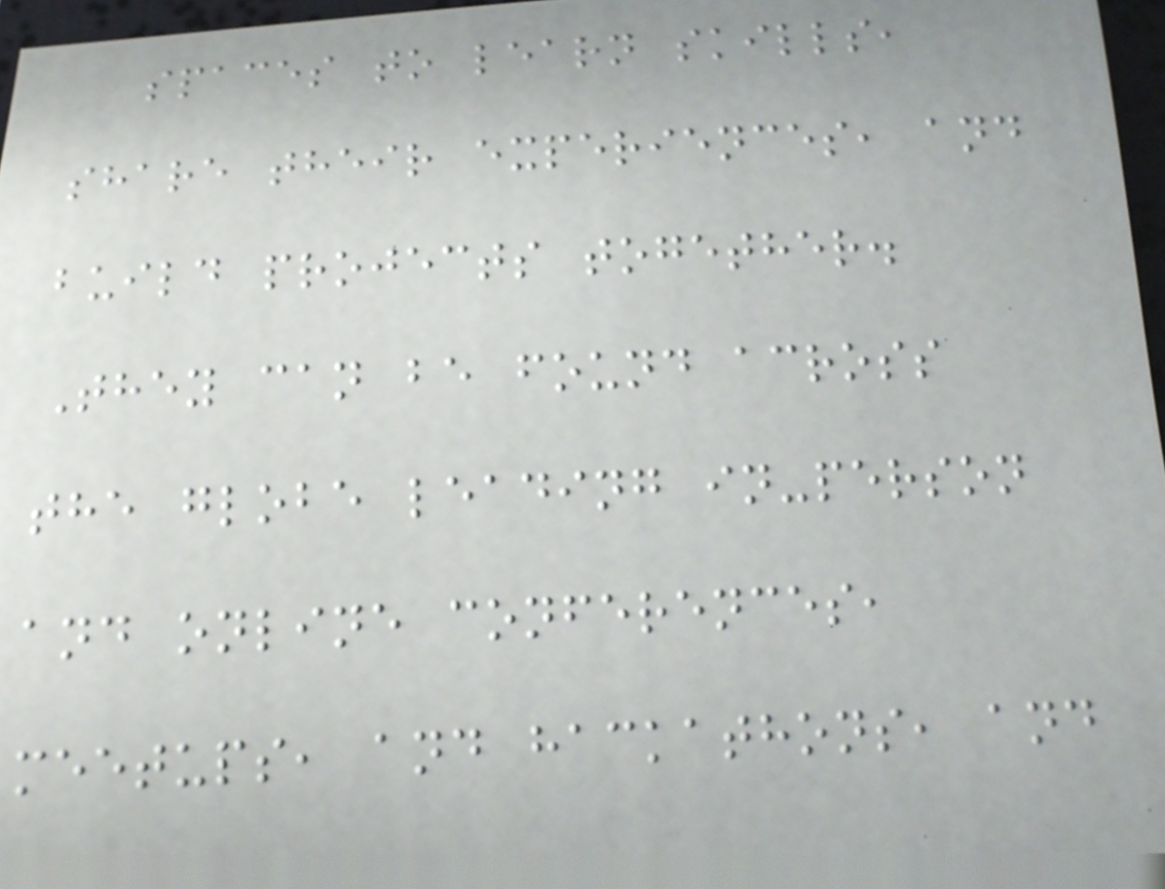spaces to learn skills,
share their experiences, and
build projects together.
They can be found across
the globe leading in-person
and online conferences,
meetups, and hackathons, and
